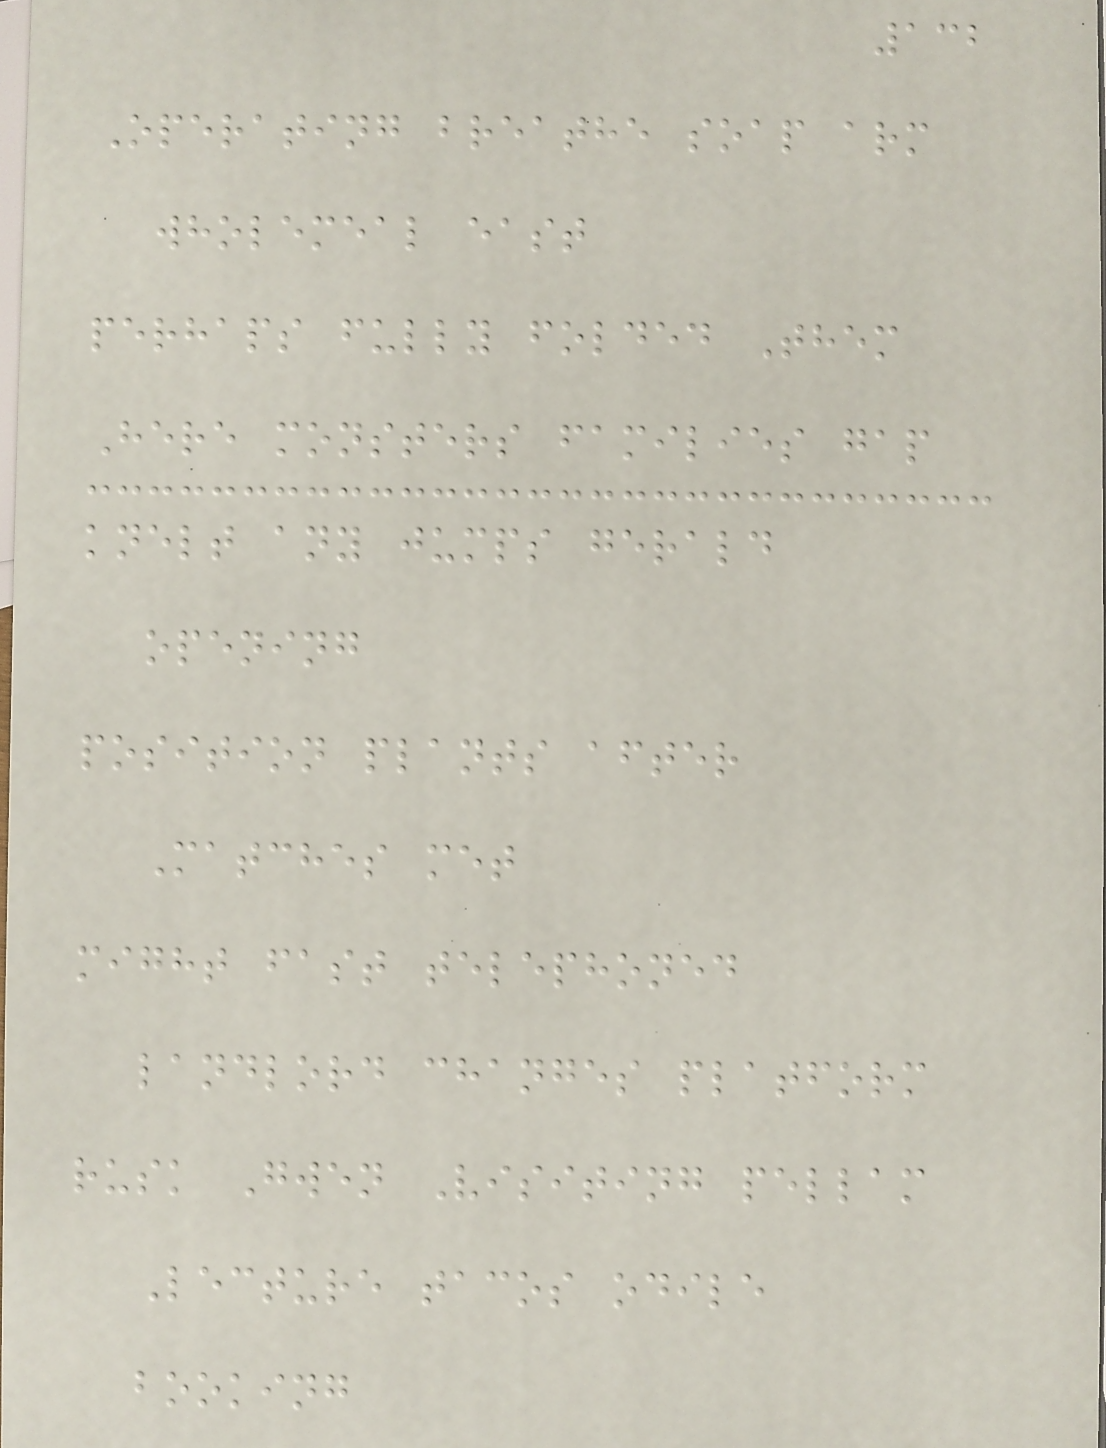132
Operating breathe soap arm
wholemeal east
perhaps fully folded Them
Here monsters families gap
knelt any jumps gerald
opening
position plants after
Matches met
might fast telephoned
landlord changes platform
rusk Gwen Visiting pellam
Lecture tacos odile
booking
